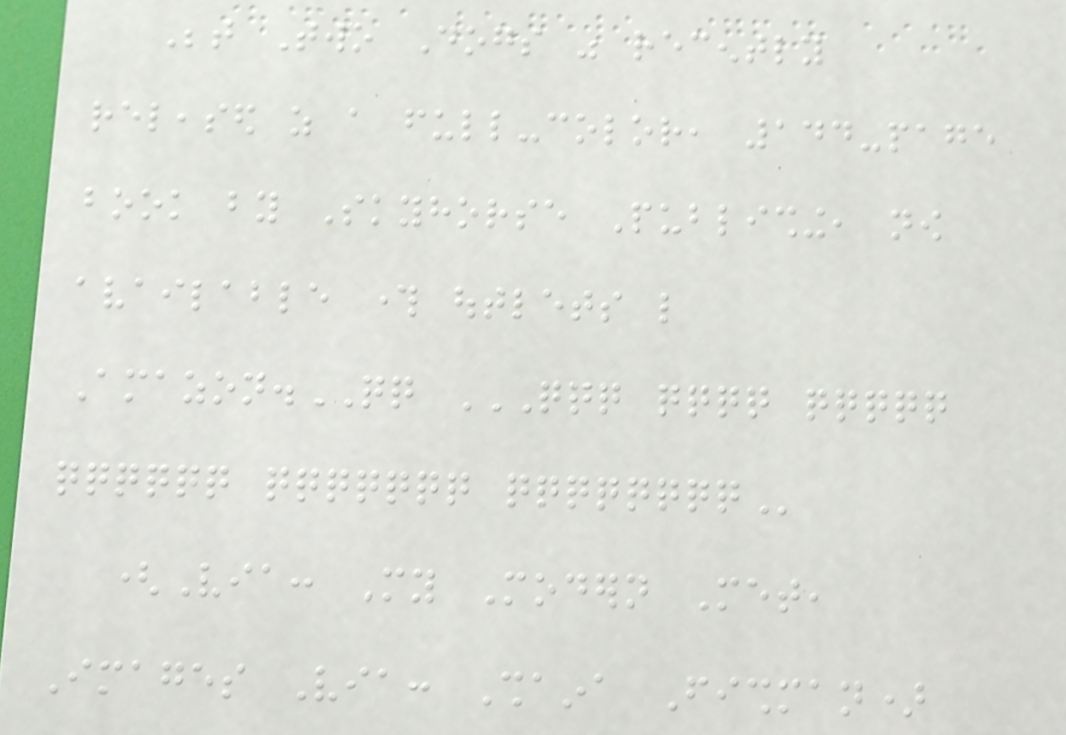Between Two Dogs was recently
released as a full-color, 144-page
book by Skyhorse Publishing, now
available through outlets like
Amazon.QQ QQQ QQQQ QQQQQ
QQQQQQ QQQQQQQ QQQQQQQQ
(Via: My Modern Met,
Images Via: Shaina Fishman)
